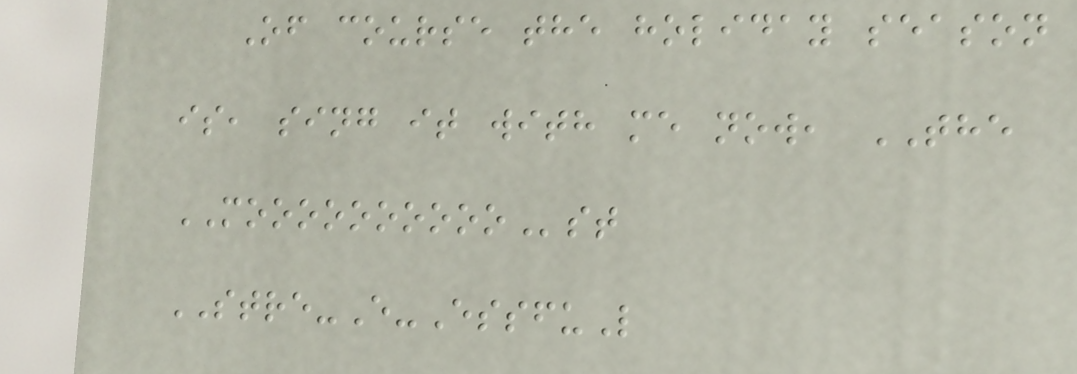Of course the holiday season
is, sing it with me now, THE
MOOOOOOOOOOst
STRE-E-EssfuL
